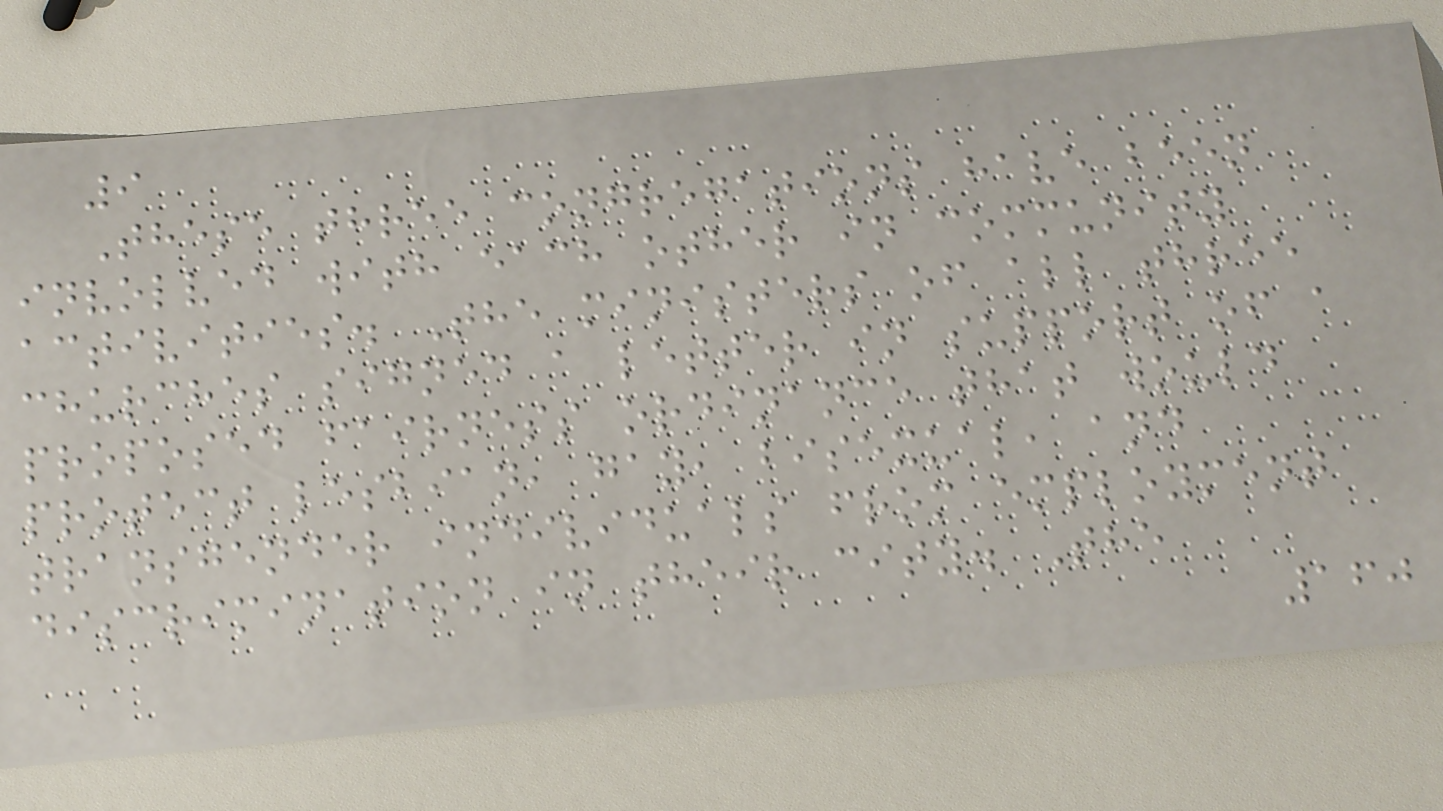9
These three congregations have been
involved with each other in community
activities. The ministers of all three
churches signed a letter in support of a
proposed fairness ordinance that would
protect lesbian, gay, bisexual, and
transgender individuals from employment
discrimination in their city. The
160
